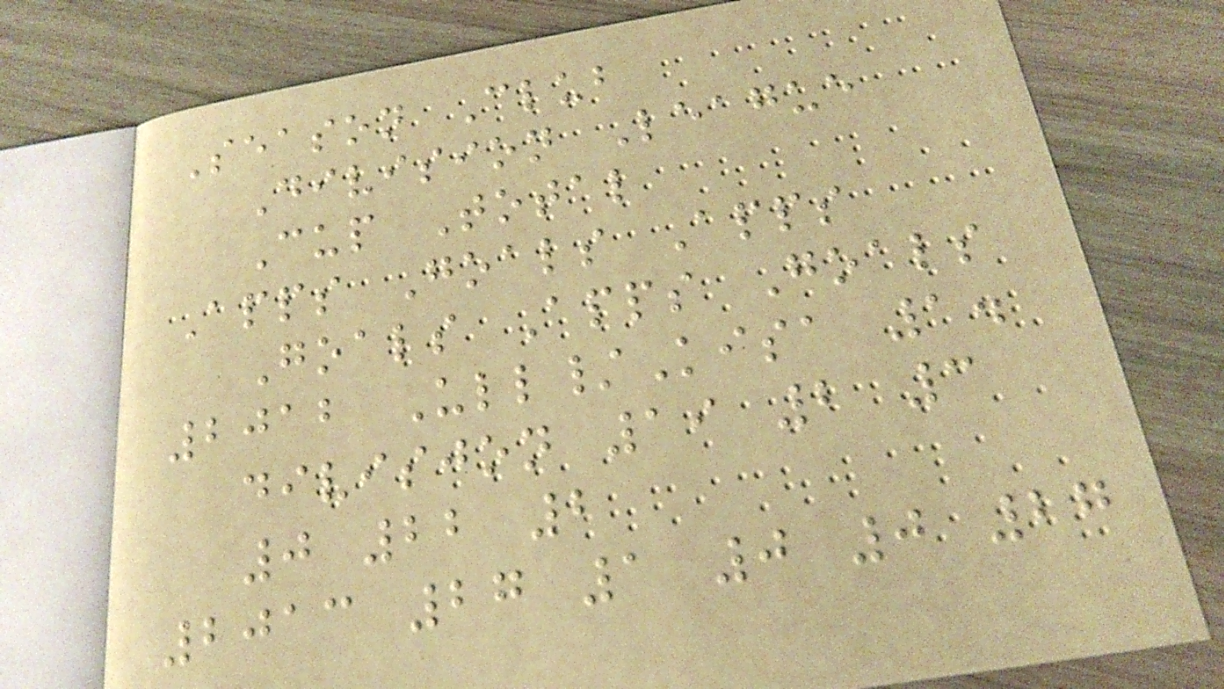Season Club
Division League
Cup Total
Apps Goals Apps
Goals Apps Goals
2012 Ull/Kisa 1.
divisjon 19 2 3
0 22 2
2013 27 1 0 0 27
